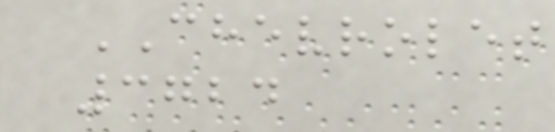CHEVROLET
3724
